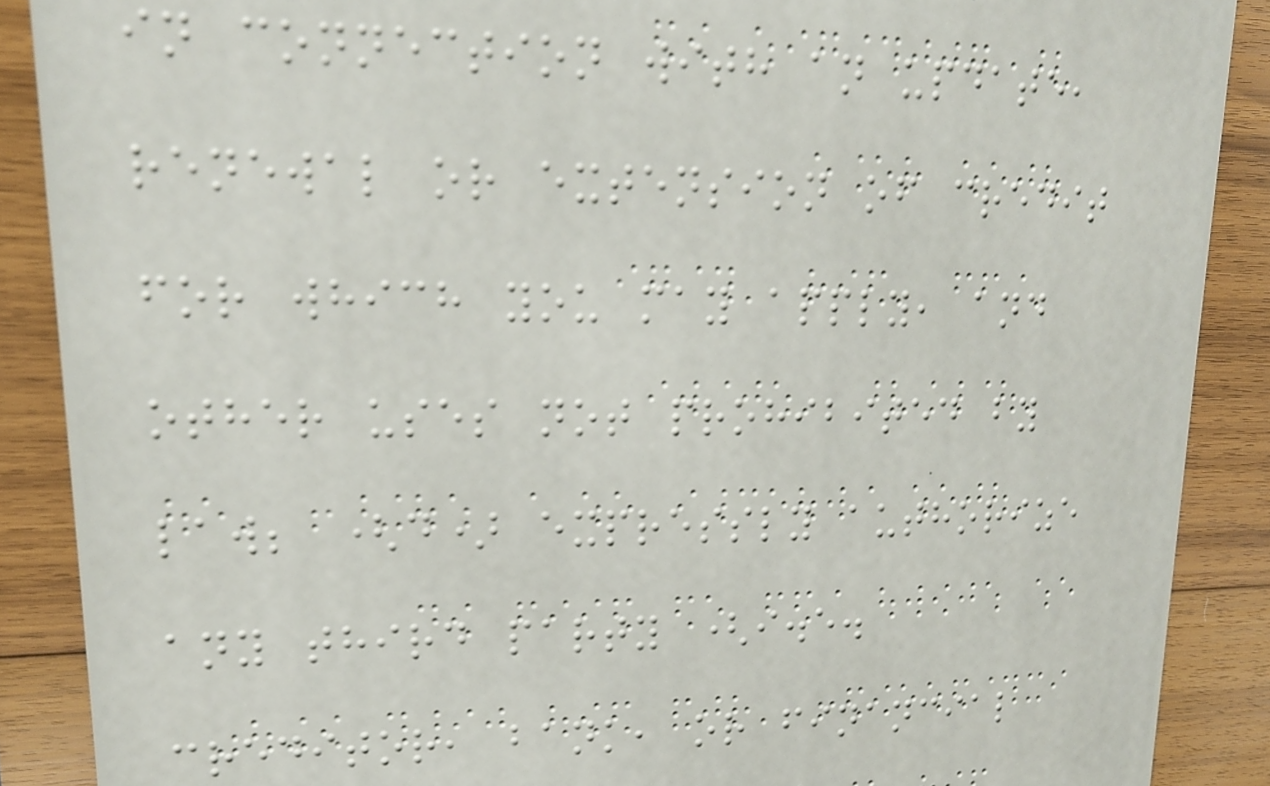in connection with an update,
renewal or extension of credit
for which you may apply, and
other uses not prohibited by
law; (d) expressly authorize
any third party (i.e.
creditor, bank, or financial
